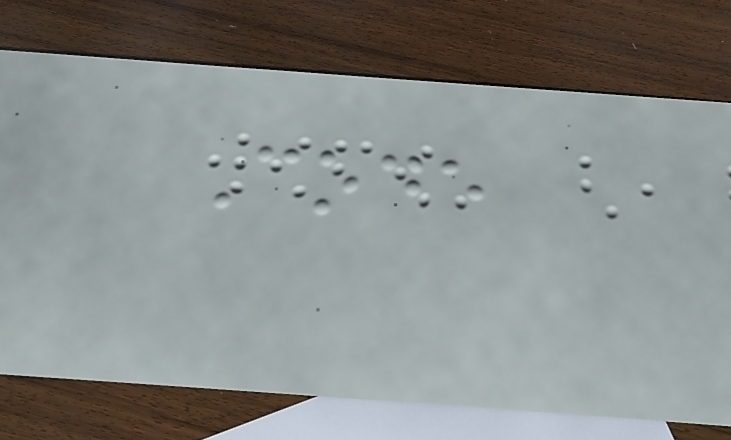Code
